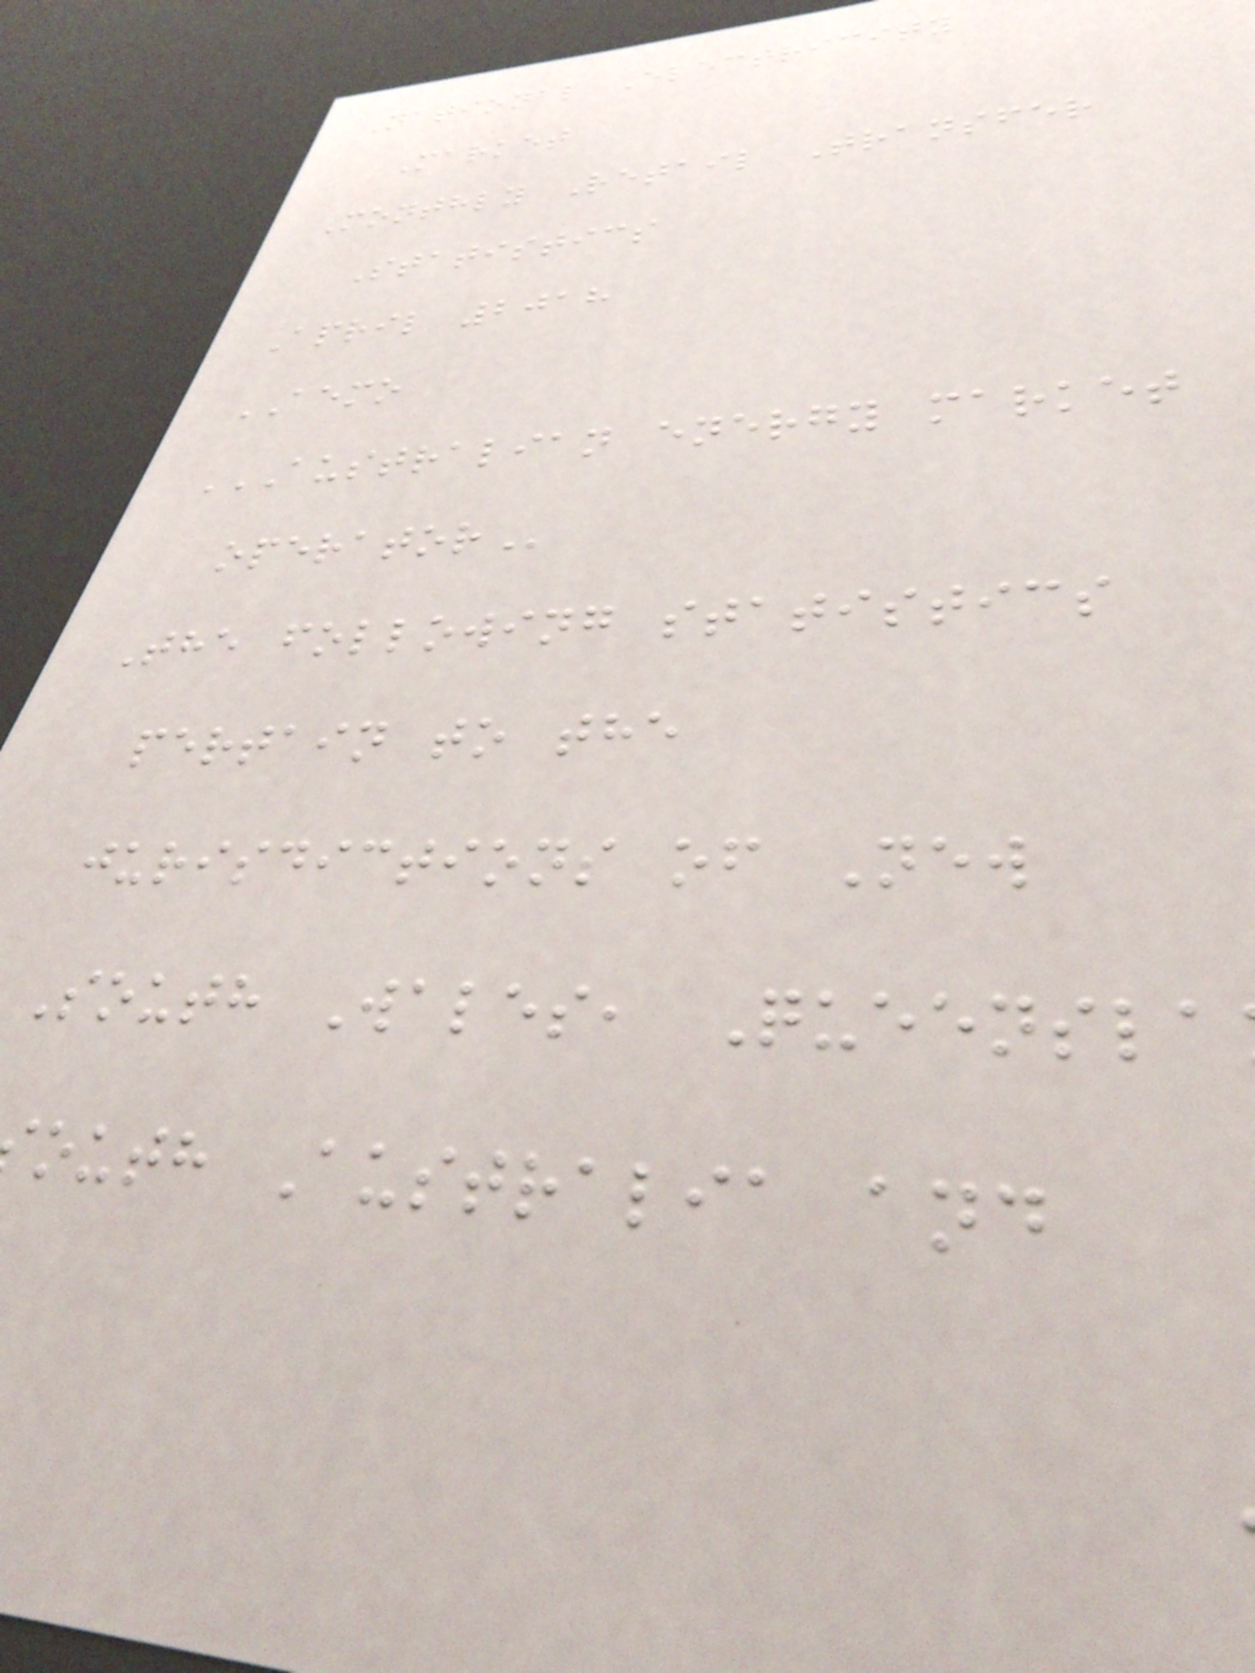National Electricity
Market
Monthly Retail Transfer
Statistics
April 2018
AEMO
AUSTRALIAN ENERGY MARKET
The following statistics
pertain to the
jurisdictions of New
South Wales, Queensla
outh Australia and
